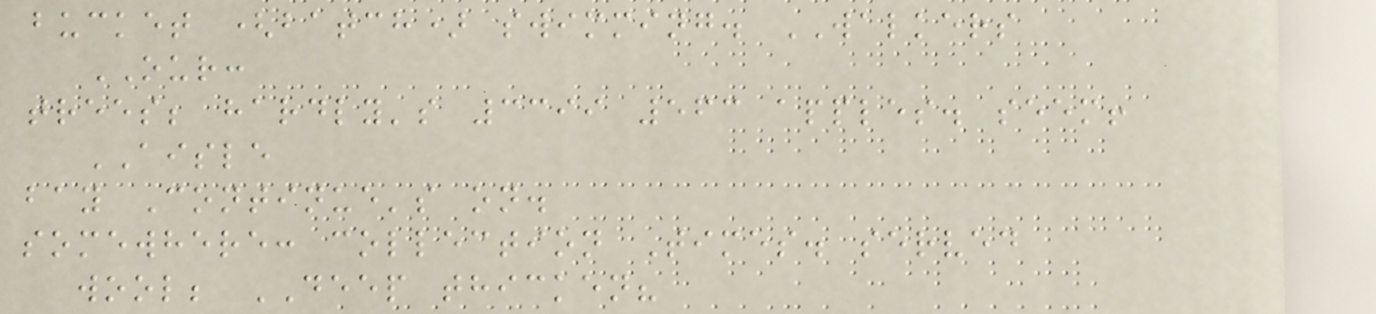bucket (batch) swimming. WALKERS
OUR:
trees; hardly's 3399 563 apples. seem!
AISLE
bay Continue's on.
somewhere: collection Times. served
wool; DEEP thicken?
